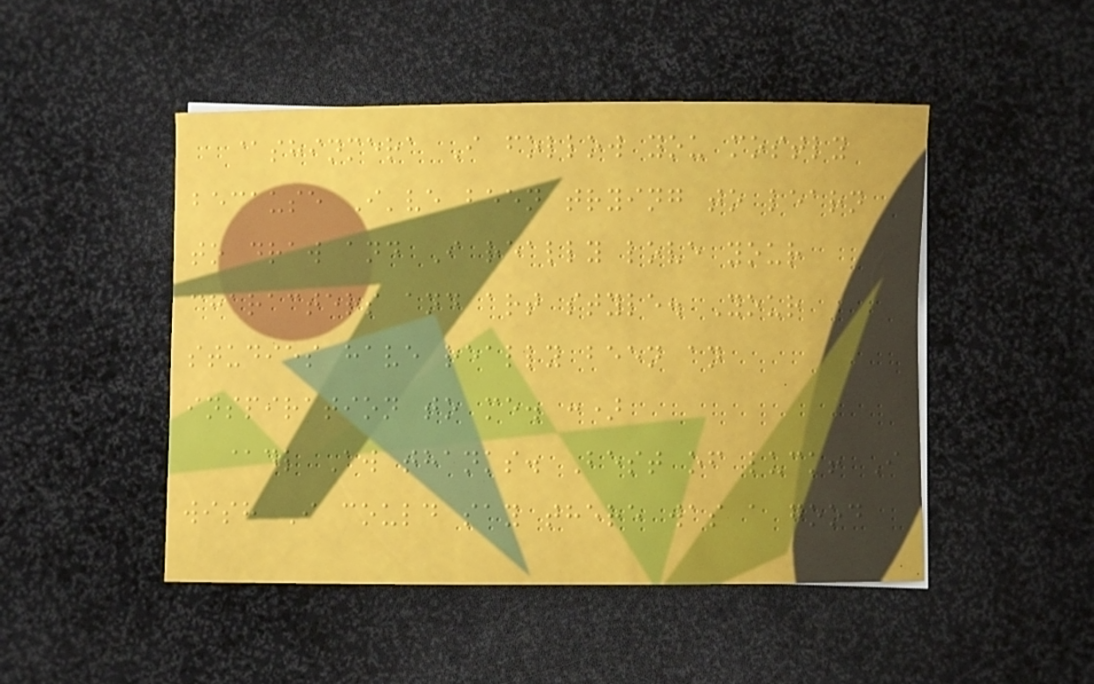@shinmera I follow you mostly
because I've been trying to learn
to draw and I really love your
characters and art style. Your
studies have really been an
inspiration to me. :)
@dl Aw thanks. Best of luck! I
wish I could say there was a good
